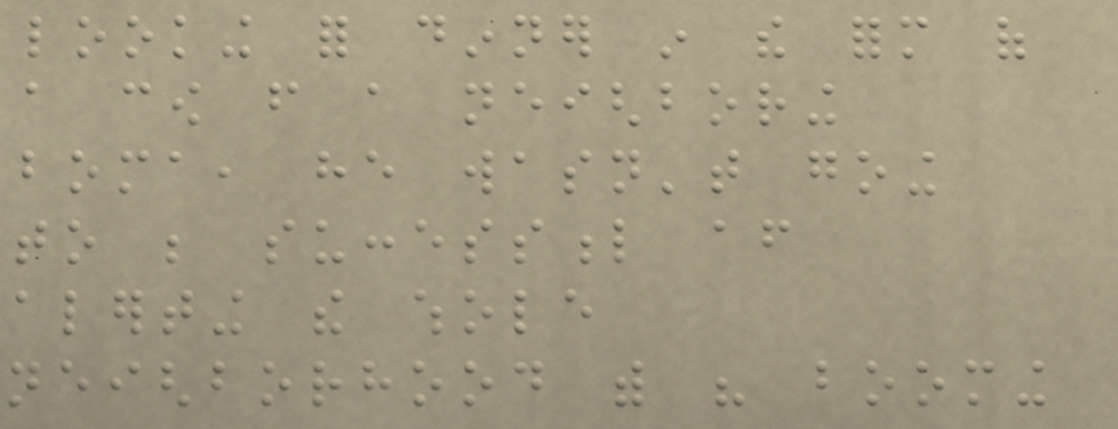looking for dinner in the form of
a cow from a neighboring
boma, he wasn't going
to be successful after
alerting the whole
neighborhood with his booming
